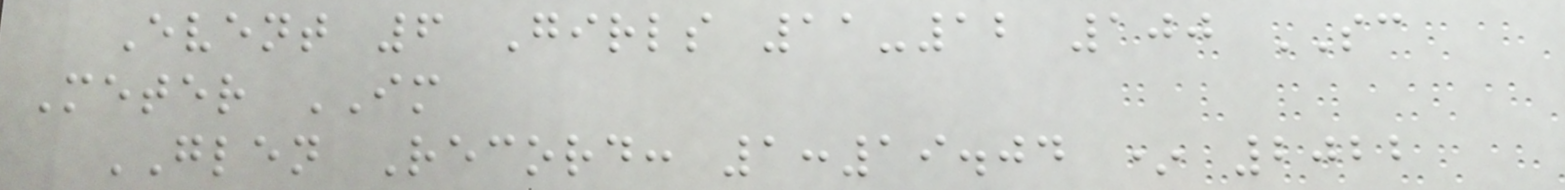Event 6 Girls 11-12 100 SC
Meter IM
GLEN Record: 1:19.04 * 2022
